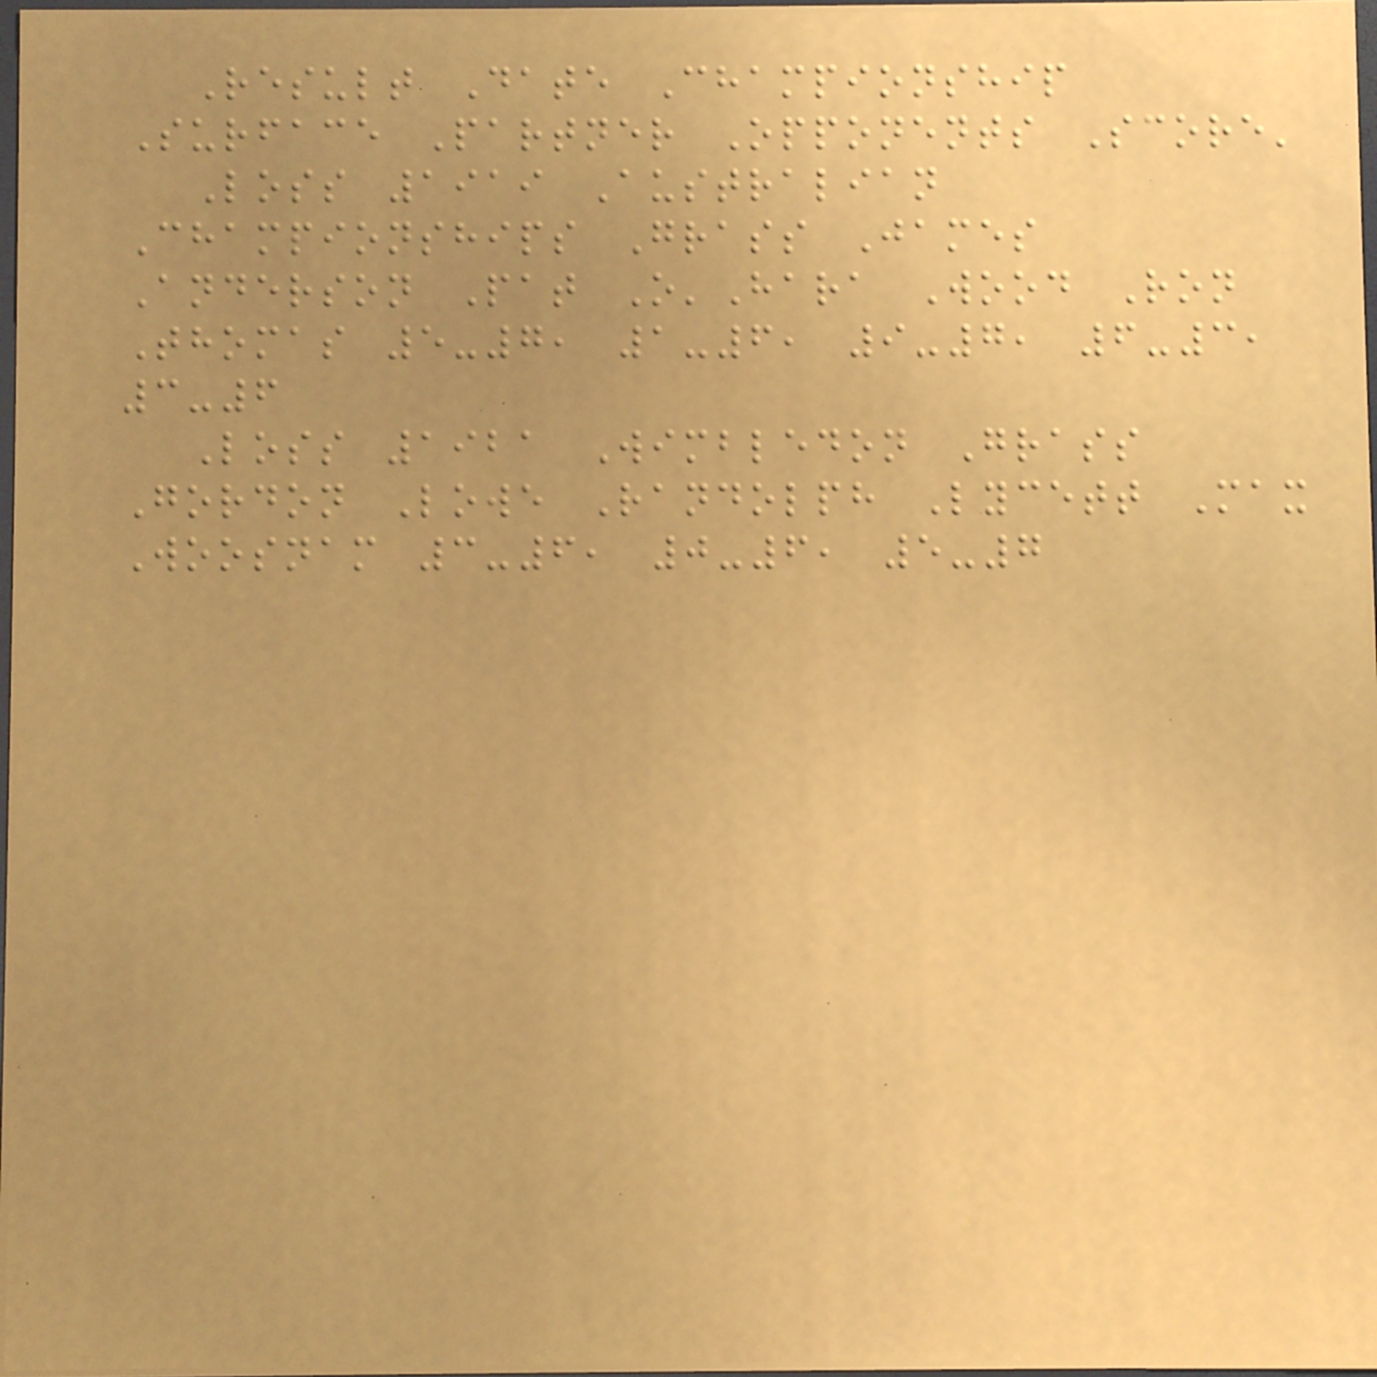Result Date Championship
Surface Partner Opponents Score'
Loss 1919 Australian
Championships Grass James
Anderson Pat O'Hara Wood Ron
Thomas 5-7, 1-6, 9-7, 6-3,
3-6
Loss 1921 Wimbledon Grass
Gordon Lowe Randolph Lycett Max
Woosnam 3-6, 0-6, 5-7
